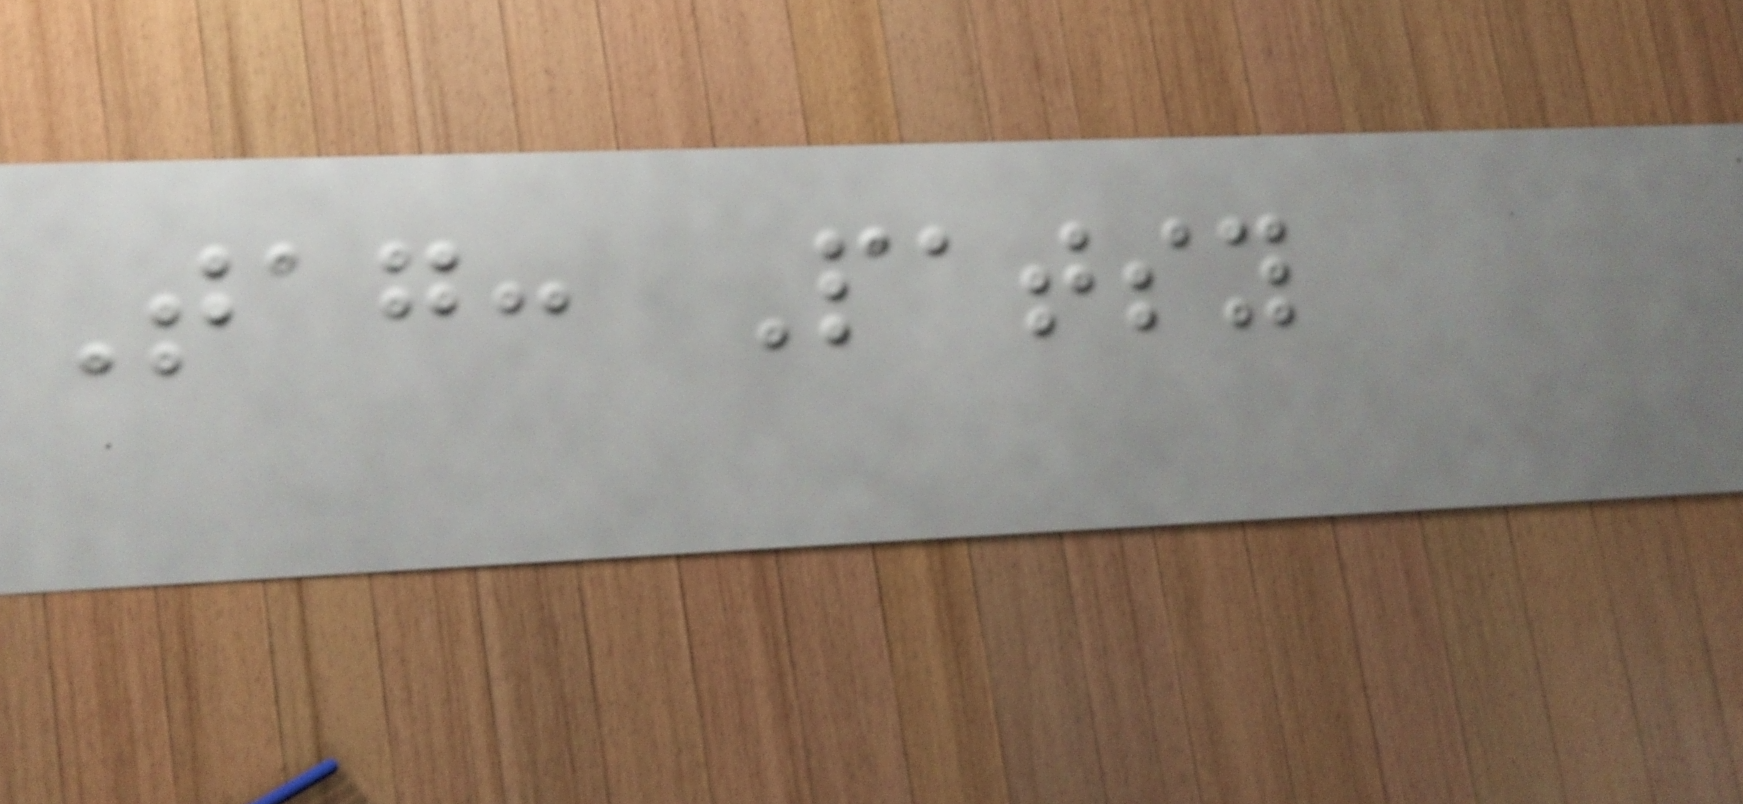Tag: Patsy
